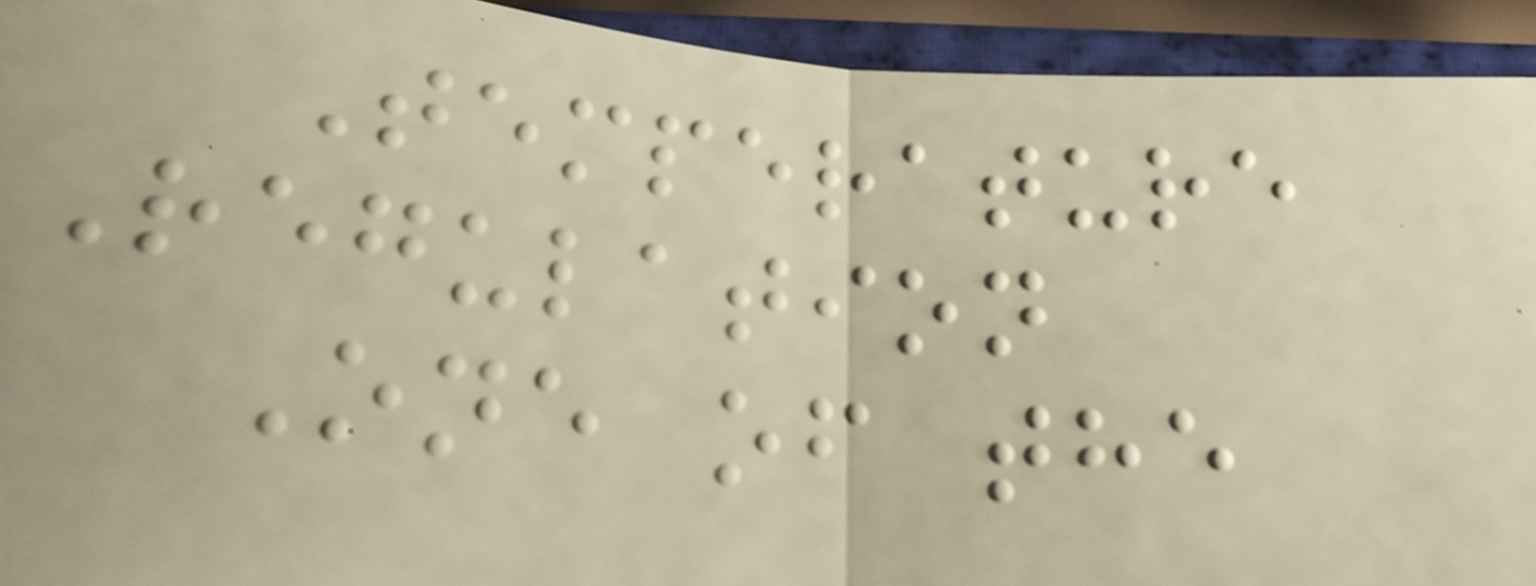Temperature
Regulation
One of the
